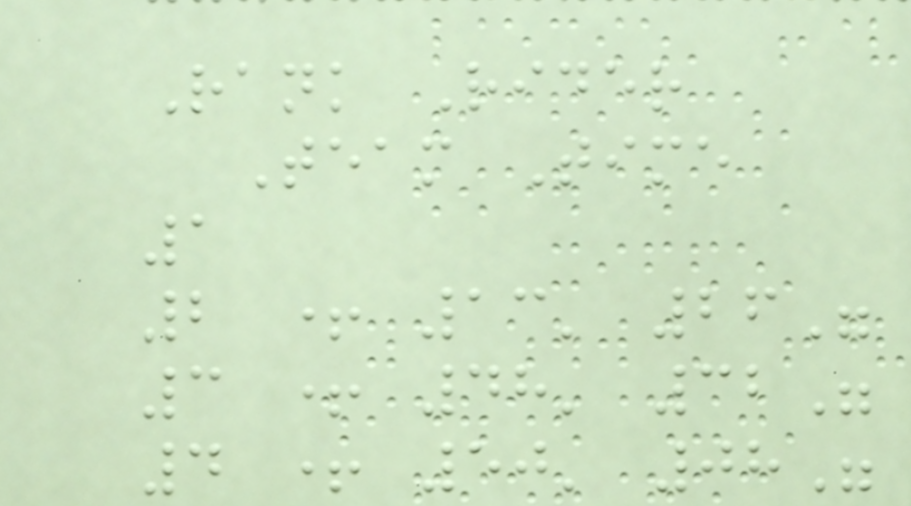Rank Rider
Team Time
1
2 + 13' 26"
3 + 48' 32"
4 + 50' 08"
